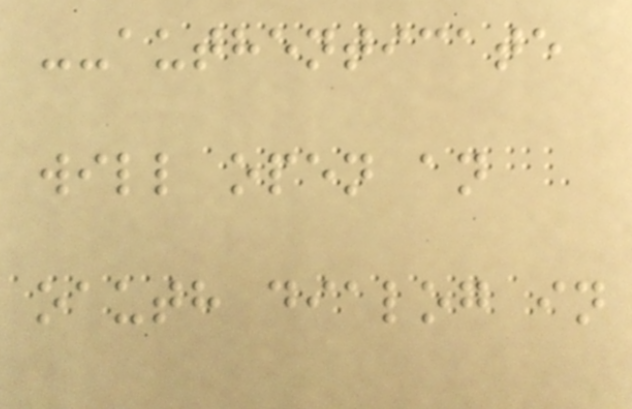--authenticate
will open an
oauth dialog in
